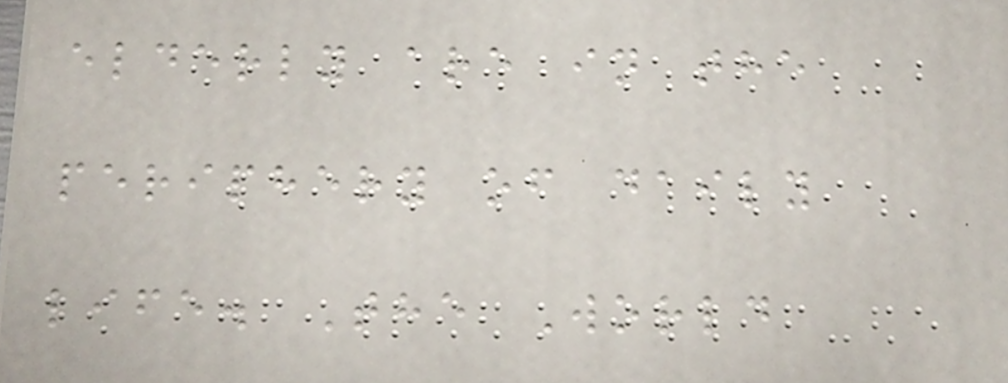elderly are in the
periphery of daily
life. The World
